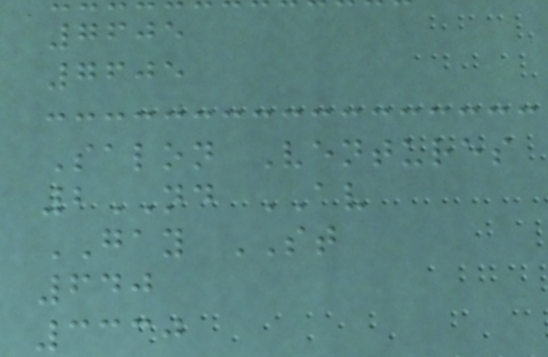7605
7605
Salon Ventures
2ND AV
GAY ST
640
3330
